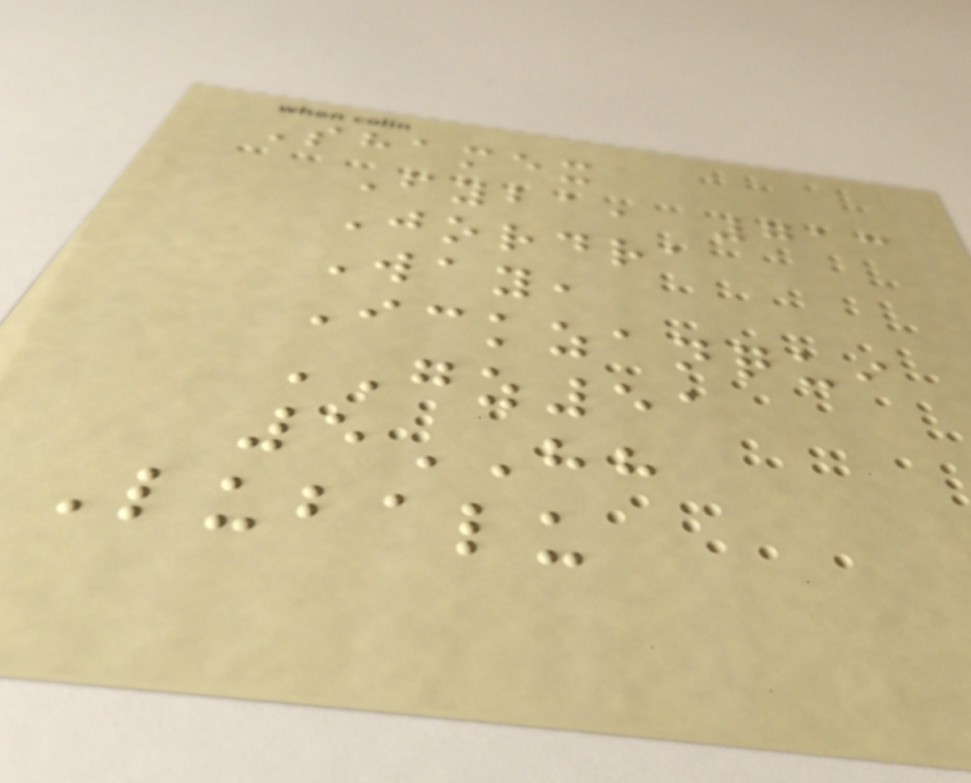Shamex
Fyba, 713
Jordra
Way,
Ickzanqui
GZ51
5HH
Lubalu
